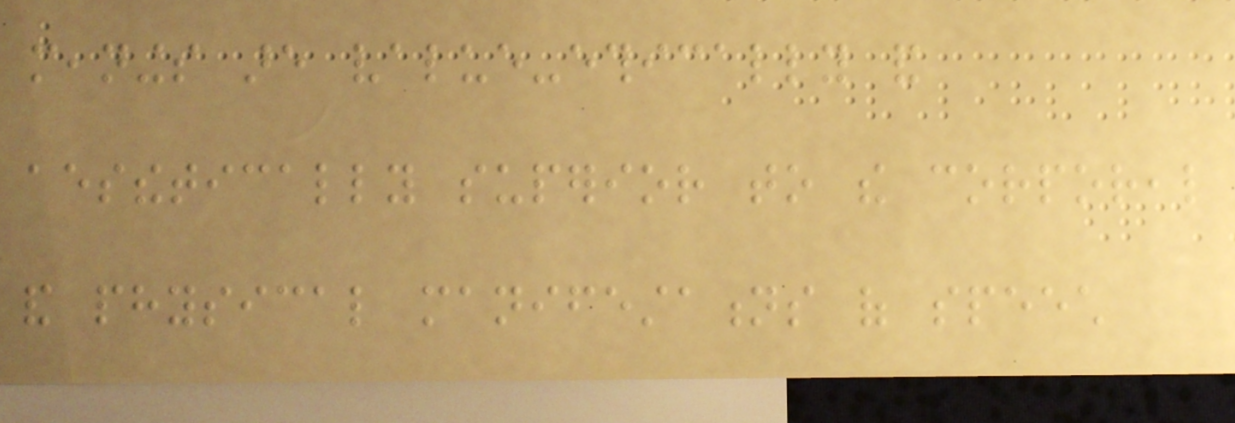meanings are value-ethically and
aesthetically superior to the corporeal
and physical manifestations of speech
